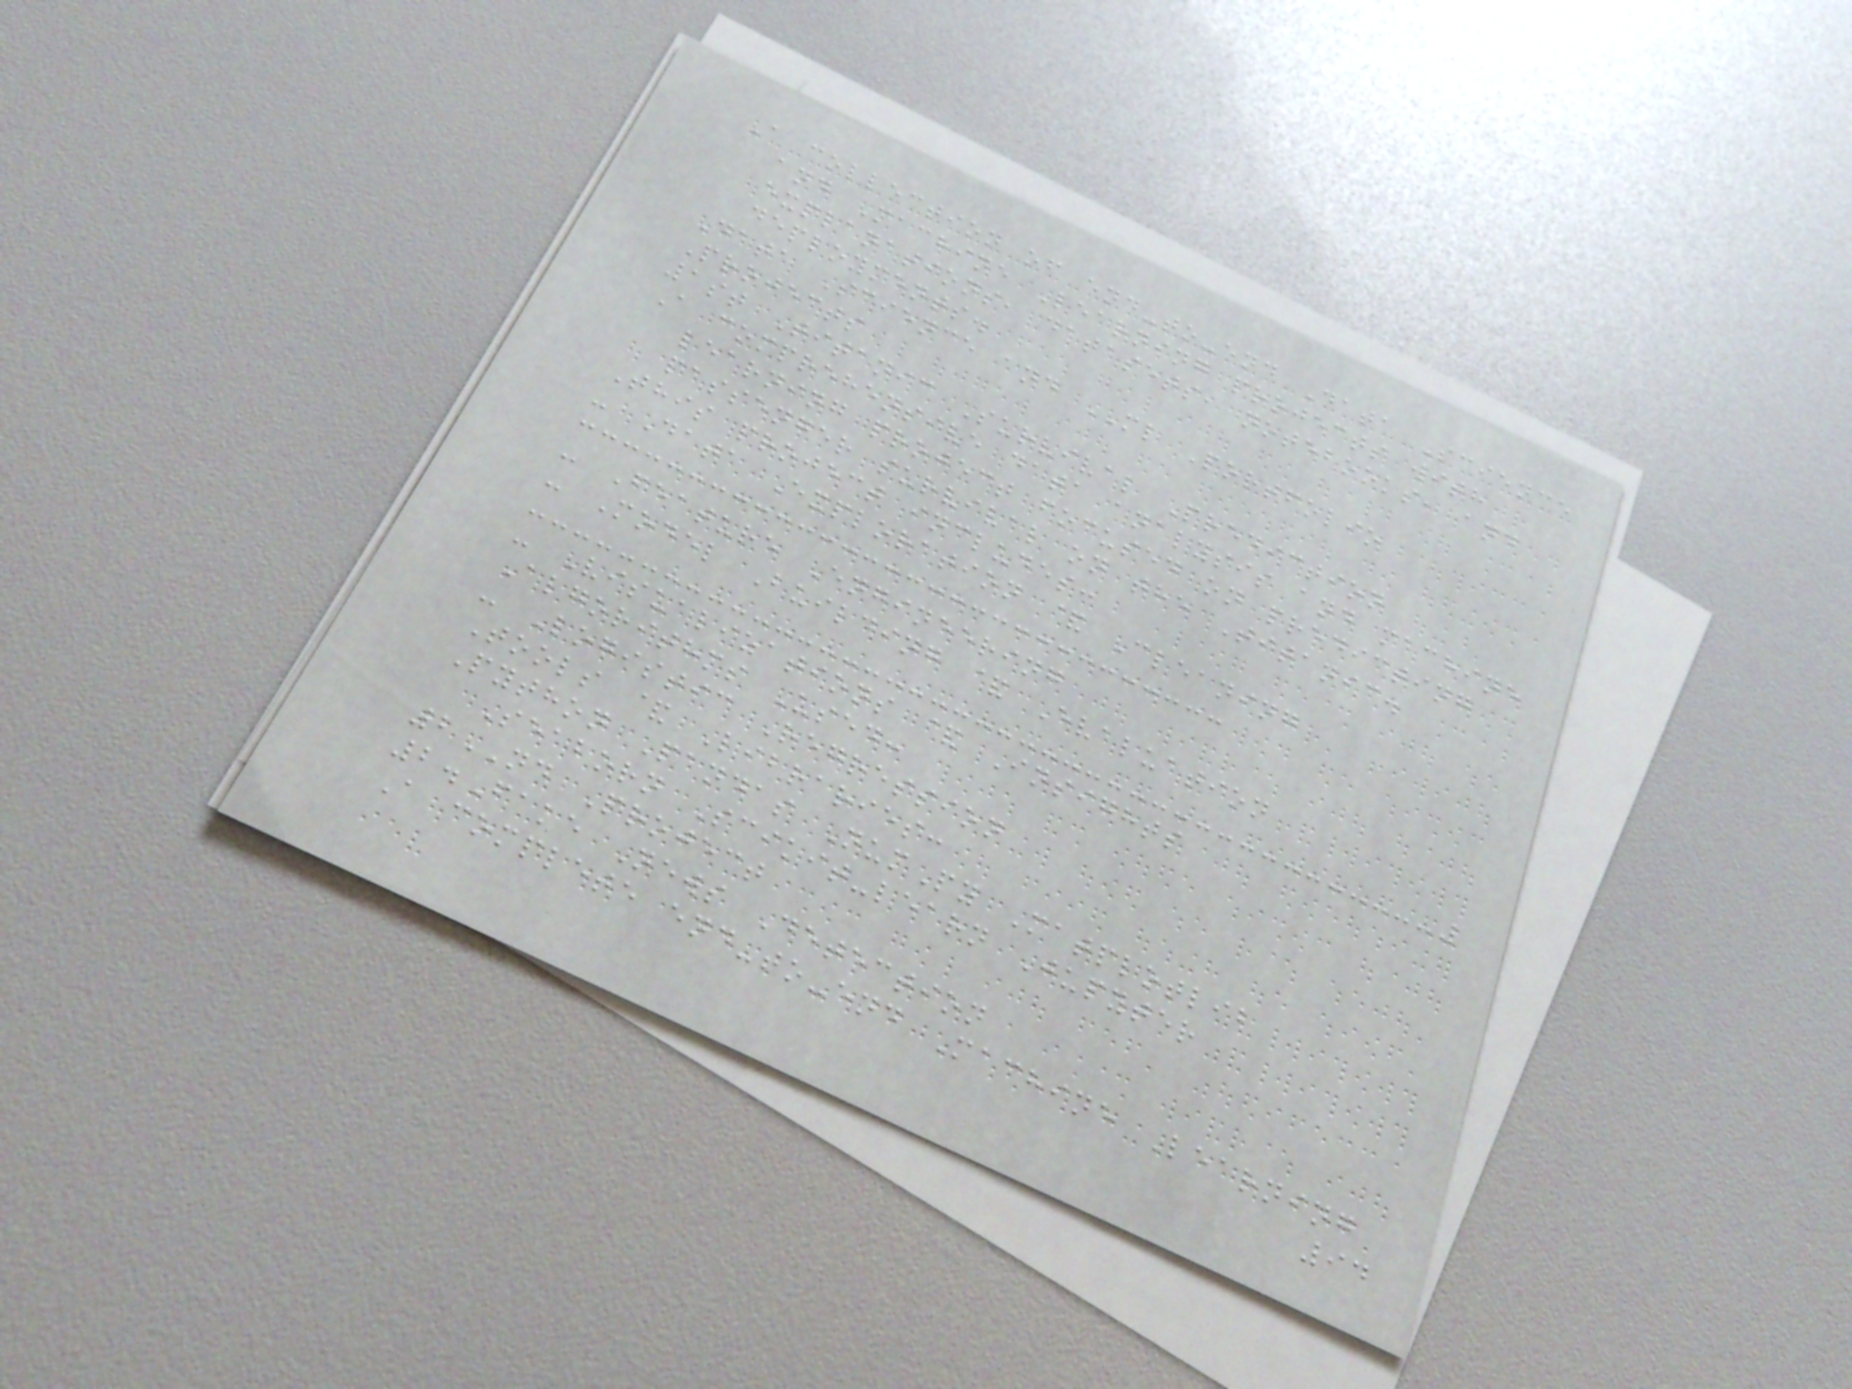A collection of end-to-end Data Science
and Machine Learning projects with
explanations, datasets, notebooks, and
deployments.
Data Science and ML Portfolio
Projects
1st Titanic Survival Prediction
A comprehensive data analysis and machine
learning project focused on predicting
passenger survival on the Titanic.
This project includes:
- Data Exploration & Cleaning
- Feature Engineering
- Model Building & Evaluation
- Visualizations & Insights
Algorithms Used:
- Logistic Regression
Tools & Libraries:
Python Pandas NumPy Matplotlib
Seaborn Scikit-learn Jupyter
2ND Project
2.Fake News Detection
A complete end-to-end Machine Learning
94
